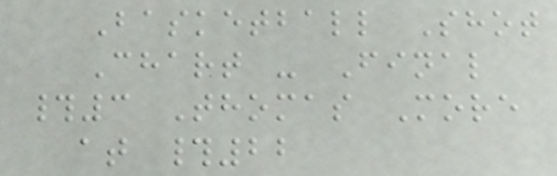Basketball Shot
Chart - Final
#3 Thomas More
at #22
